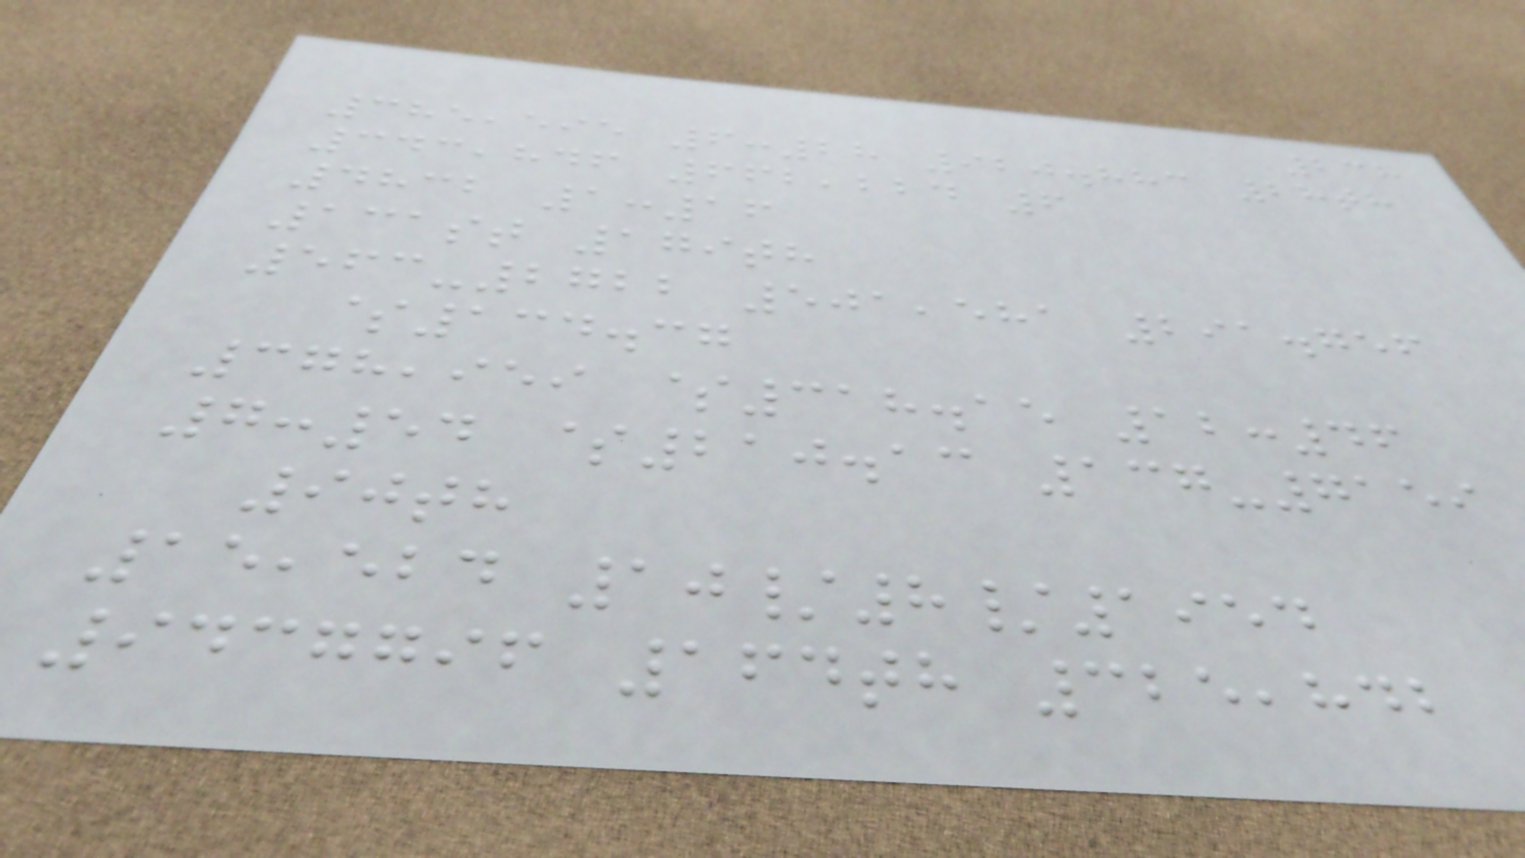238
385,595 6:28 920.883 28th
343,846 662,224 6
4832 1:16
131st 179th
563-2722 501,581 291.756
$134.37
378,959 $318.15 12:46
7:54 $210.13 137-7159
90th
15,524 10/8/1954
9437796 164th 325,842
